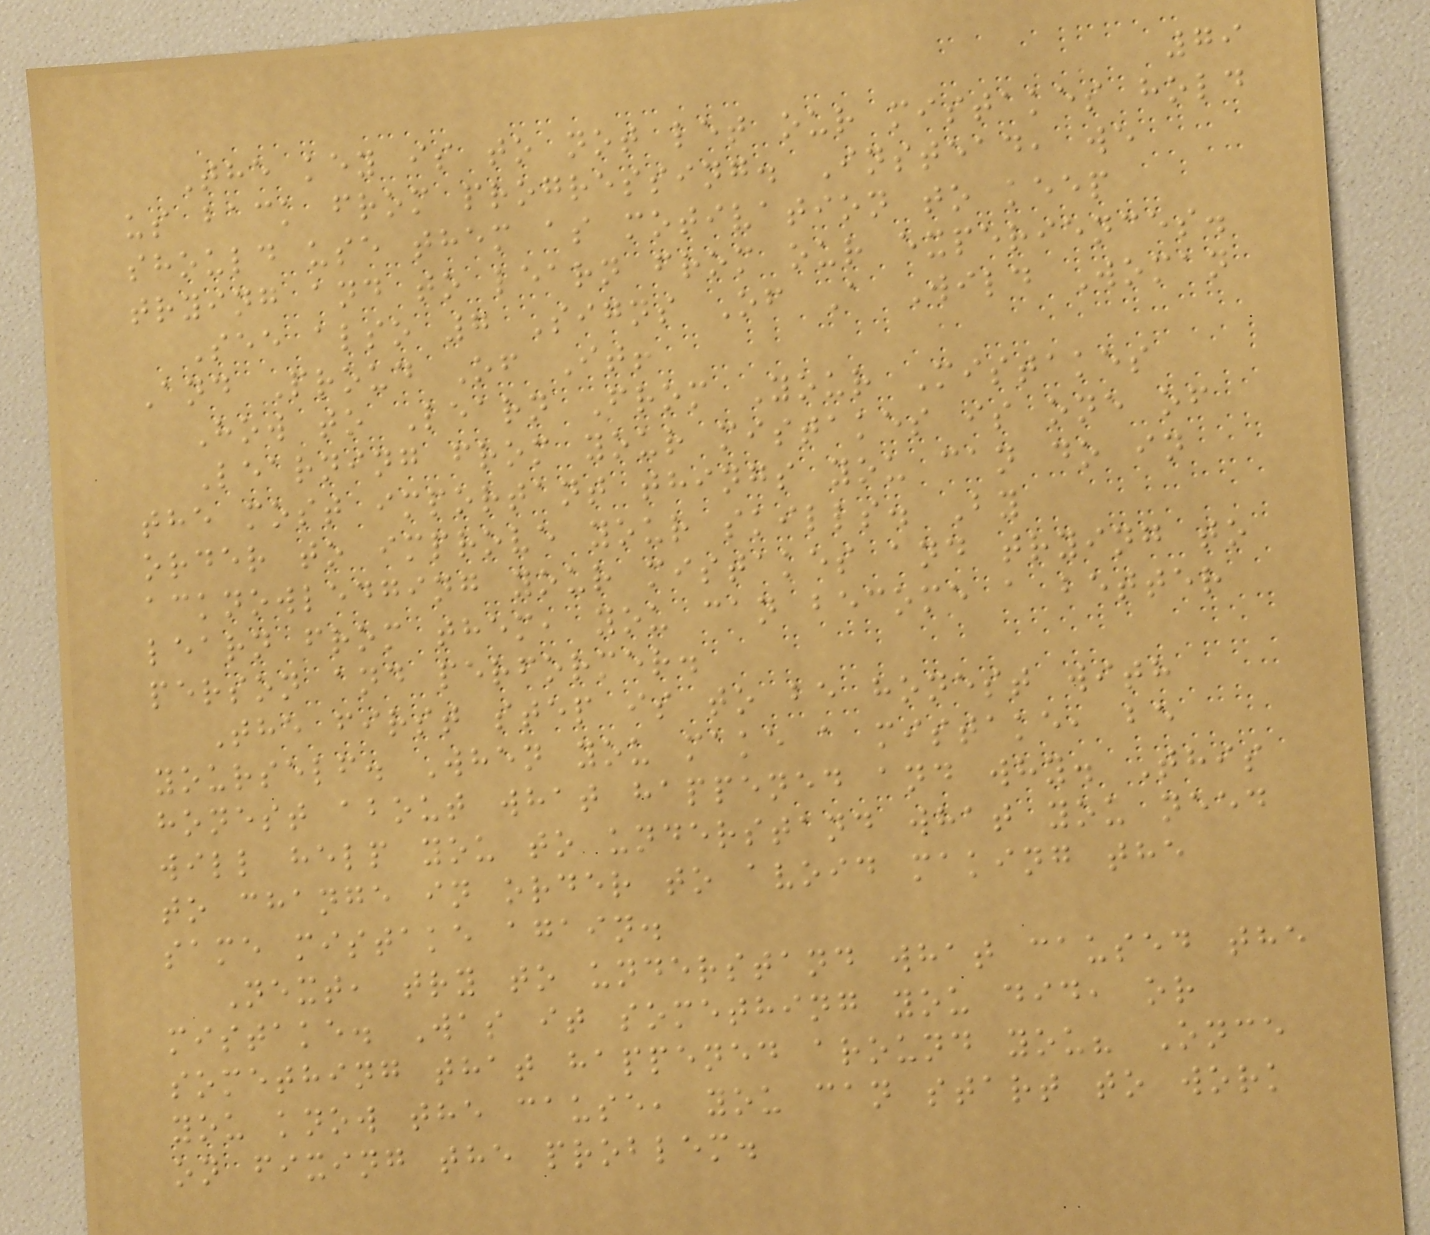79
The key is to not let our mistakes hold
us back from progressing. Instead, we
should use them as motivation to keep
trying and to learn from our experiences.
See also 7 Signs Of A Wild Woman
And Proud Of It!
How to Learn From Your Mistakes
Learning from your mistakes is one of
the most important things you can do in
order to improve your skills. By
acknowledging your mistakes and trying to
learn from them, you can become a better
person and performer.
The first step is to be honest with
yourself. When you make a mistake, be
honest about what happened and why. This
will help you to understand what you need
to change in order to avoid making the
same mistake again.
Next, try to understand what caused the
mistake. Was it something you did, or
something that happened around you? Once
you know the cause, you can start to work
on fixing the problem.
